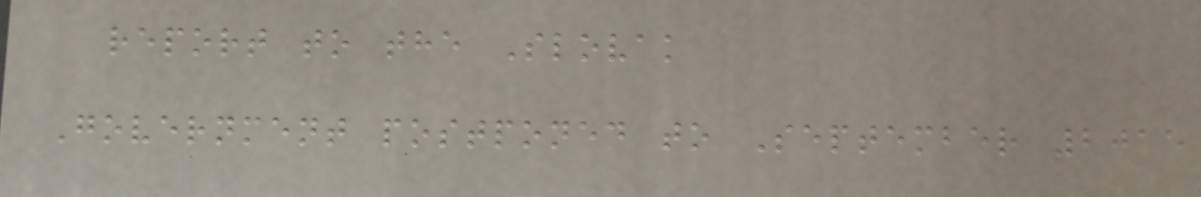report to the Slovak
Government postponed to September 2015
